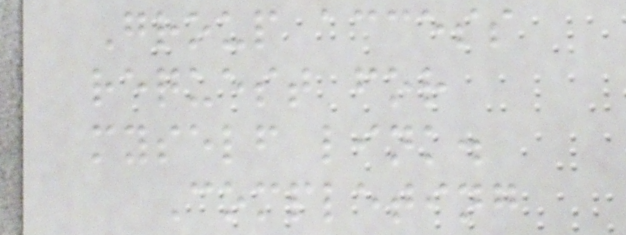Group access
request for
myself link.
Completing
